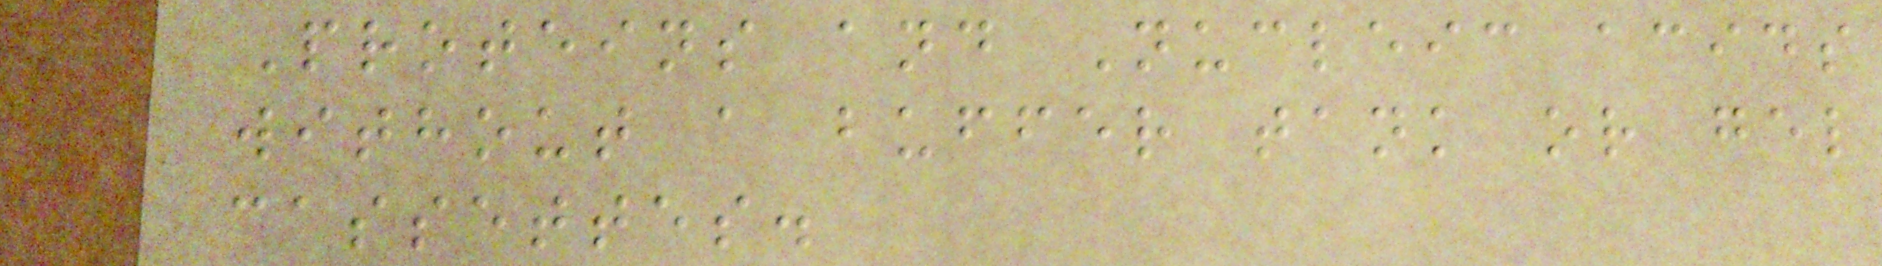Proteins and Nucleic acids
without a buffer tank or gel
cassettes.
